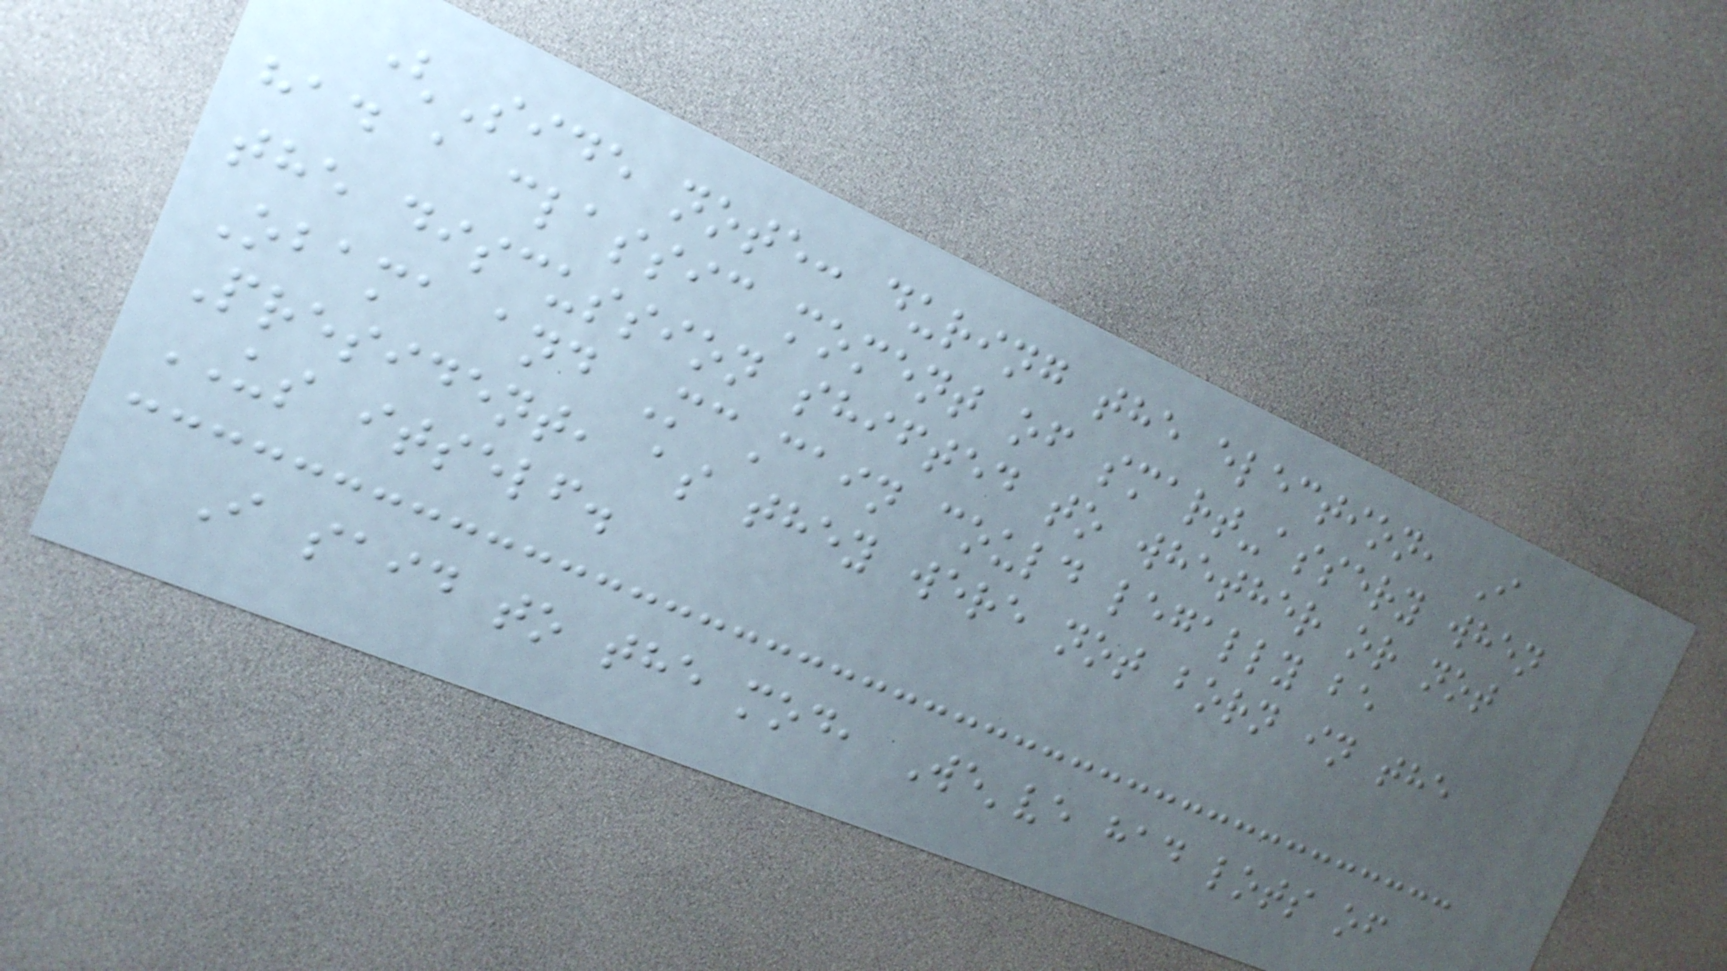(Side note: during the election, I
had a classic moment of smart-assery when
the discussion shifted to whether or not
Obama and McCain could legally be
President, as they were not born in the
US itself.
I said to the mod, We've had lots of
